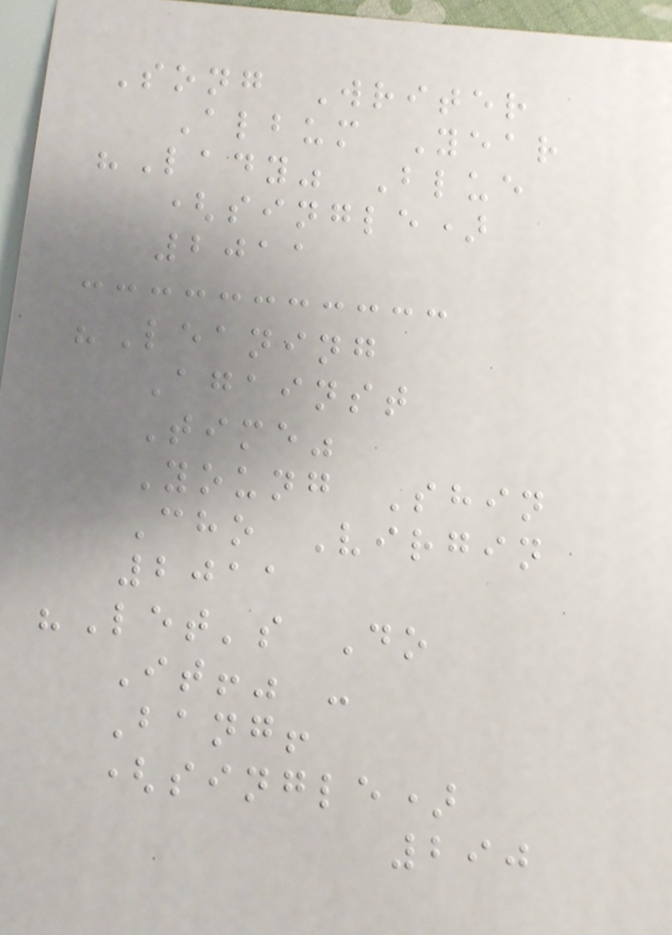Song Writer
Album Year
"Lady" Blue
(single)
2011
"Leaning
Against
Time"
Young Shin
Cho Virgin
2011
"Let's Do
It!" -
Bang!
(single)
290
